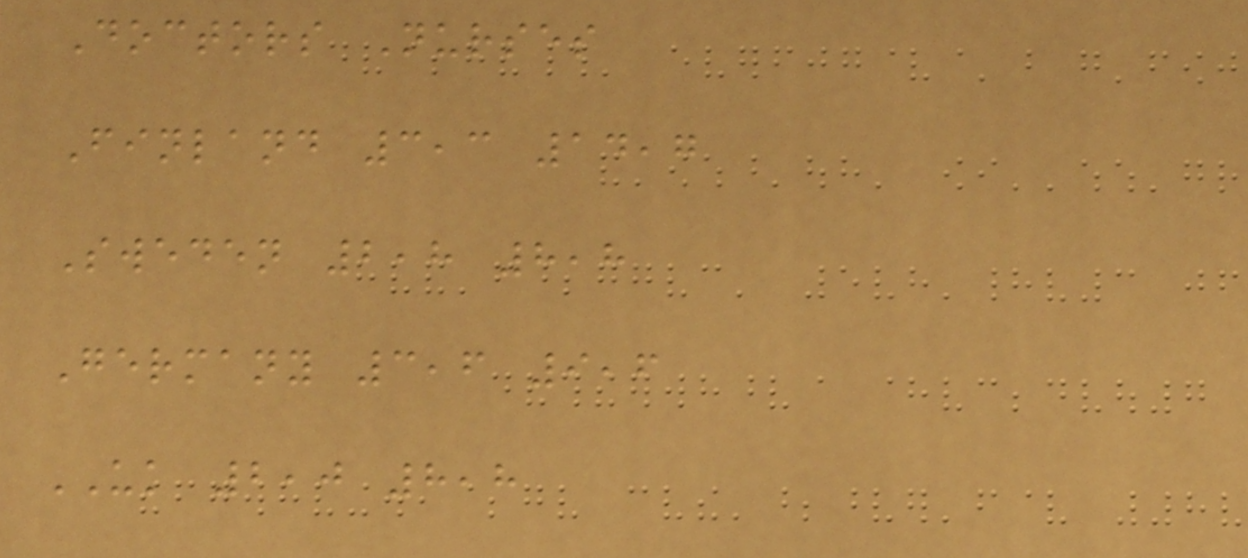Doctors Nurses
Finland 3,3 14,7
Sweden 2,8 8,8
Germany 3,6 9,6
UK 2,0 8,8
